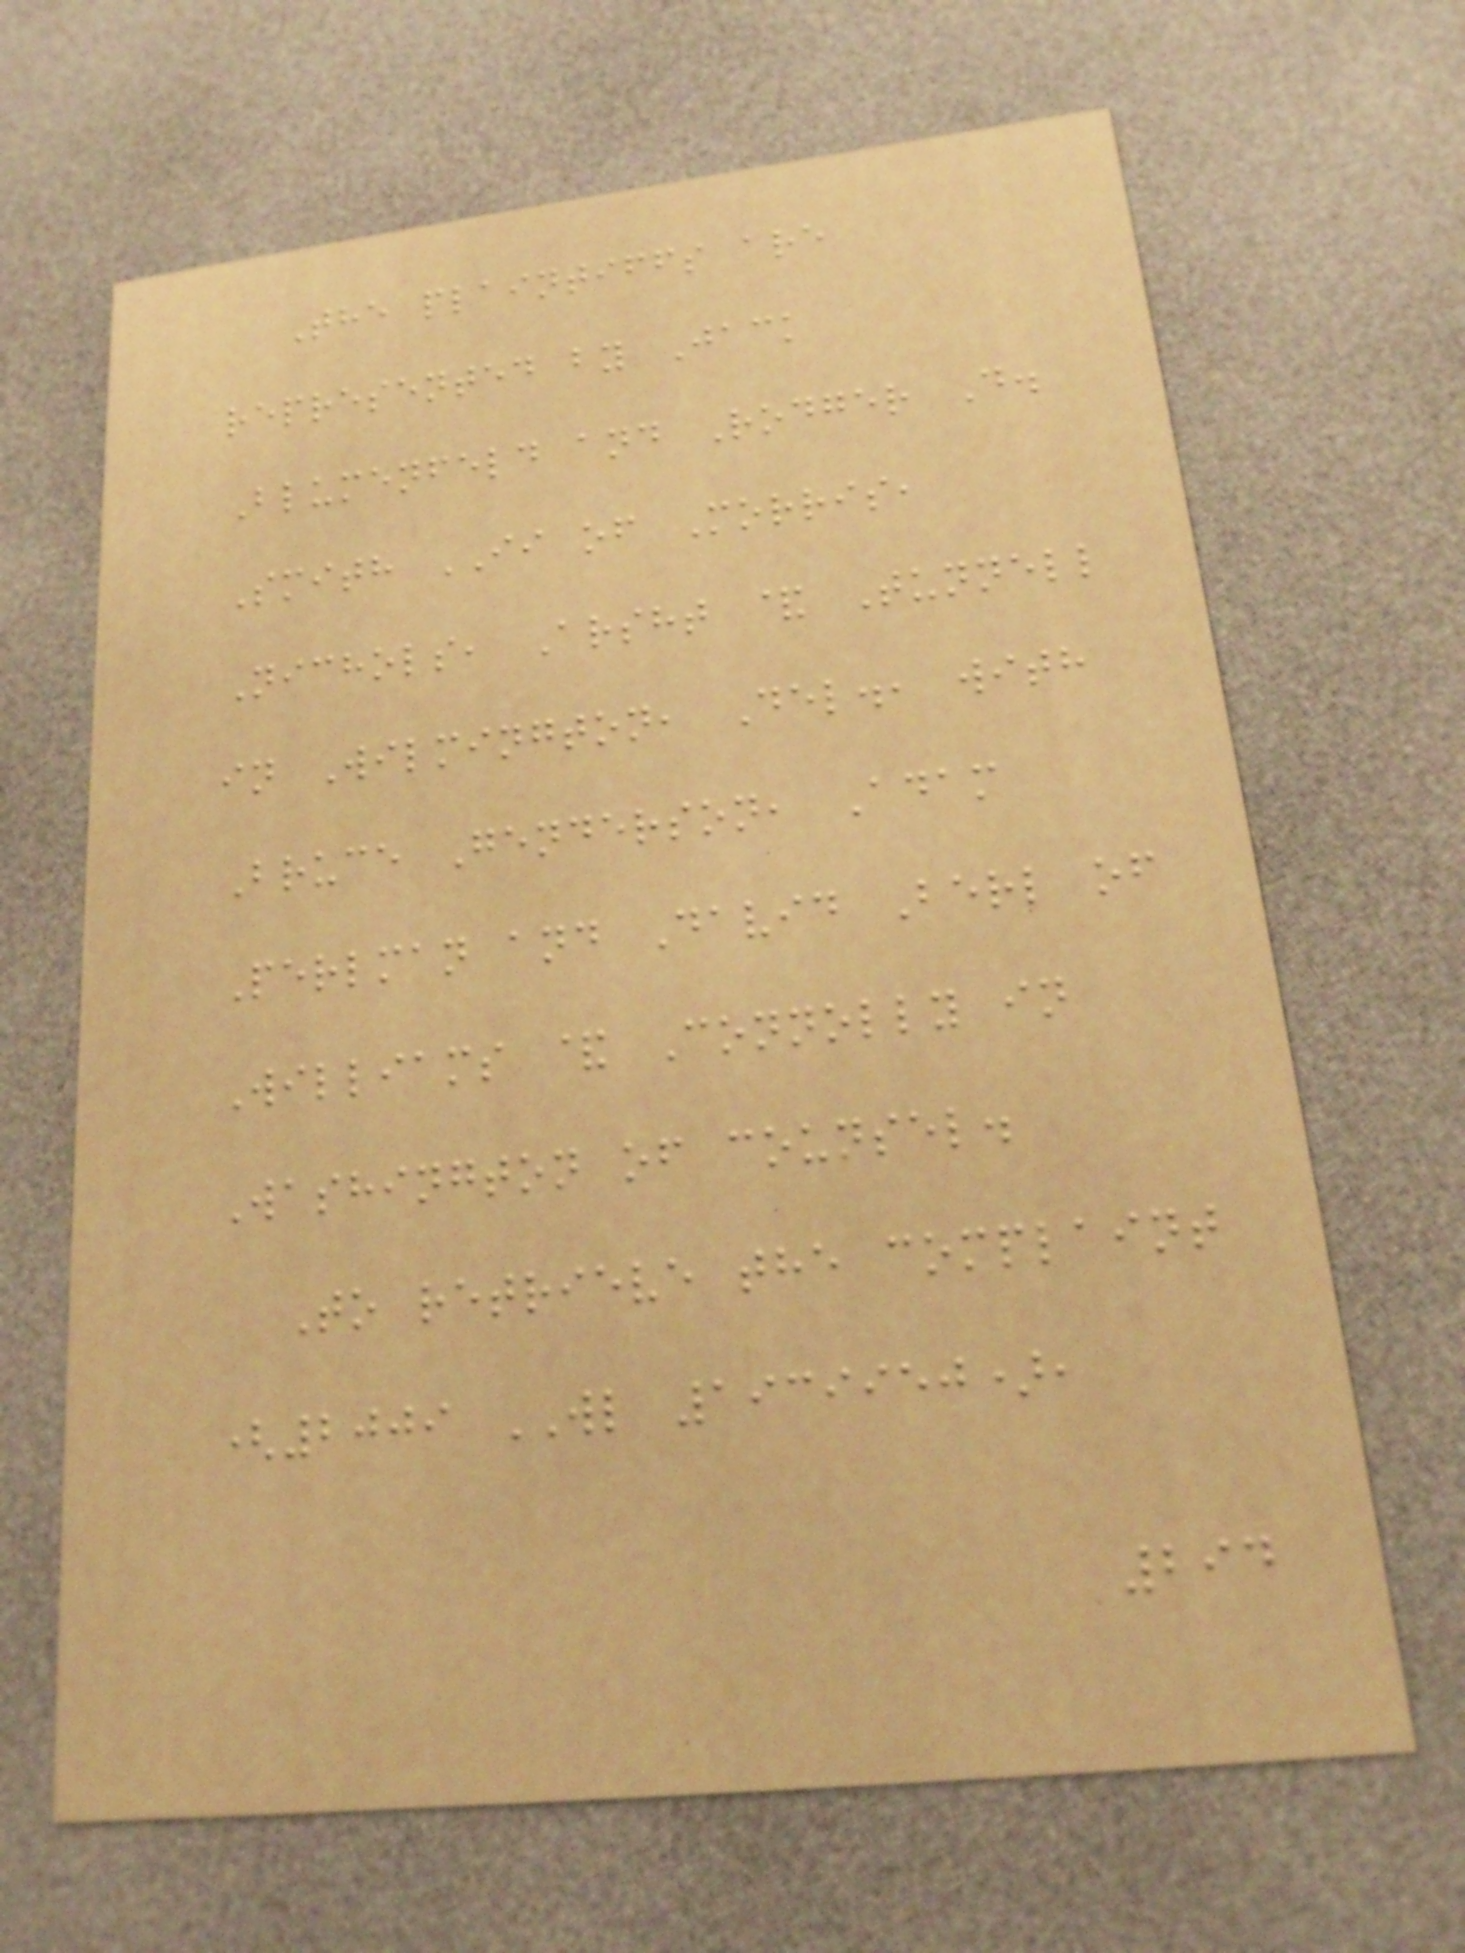The plaintiffs are
represented by Jack
Blumenfeld and Rodger D.
Smith II of Morris,
Nichols, Arsht & Tunnell
in Wilmington, Del., with
Bruce Genderson, Adam
Perlman and David Berl of
Williams & Connolly in
Washington of counsel.
To retrieve the complaint
(2009 WL 1939950),
294
